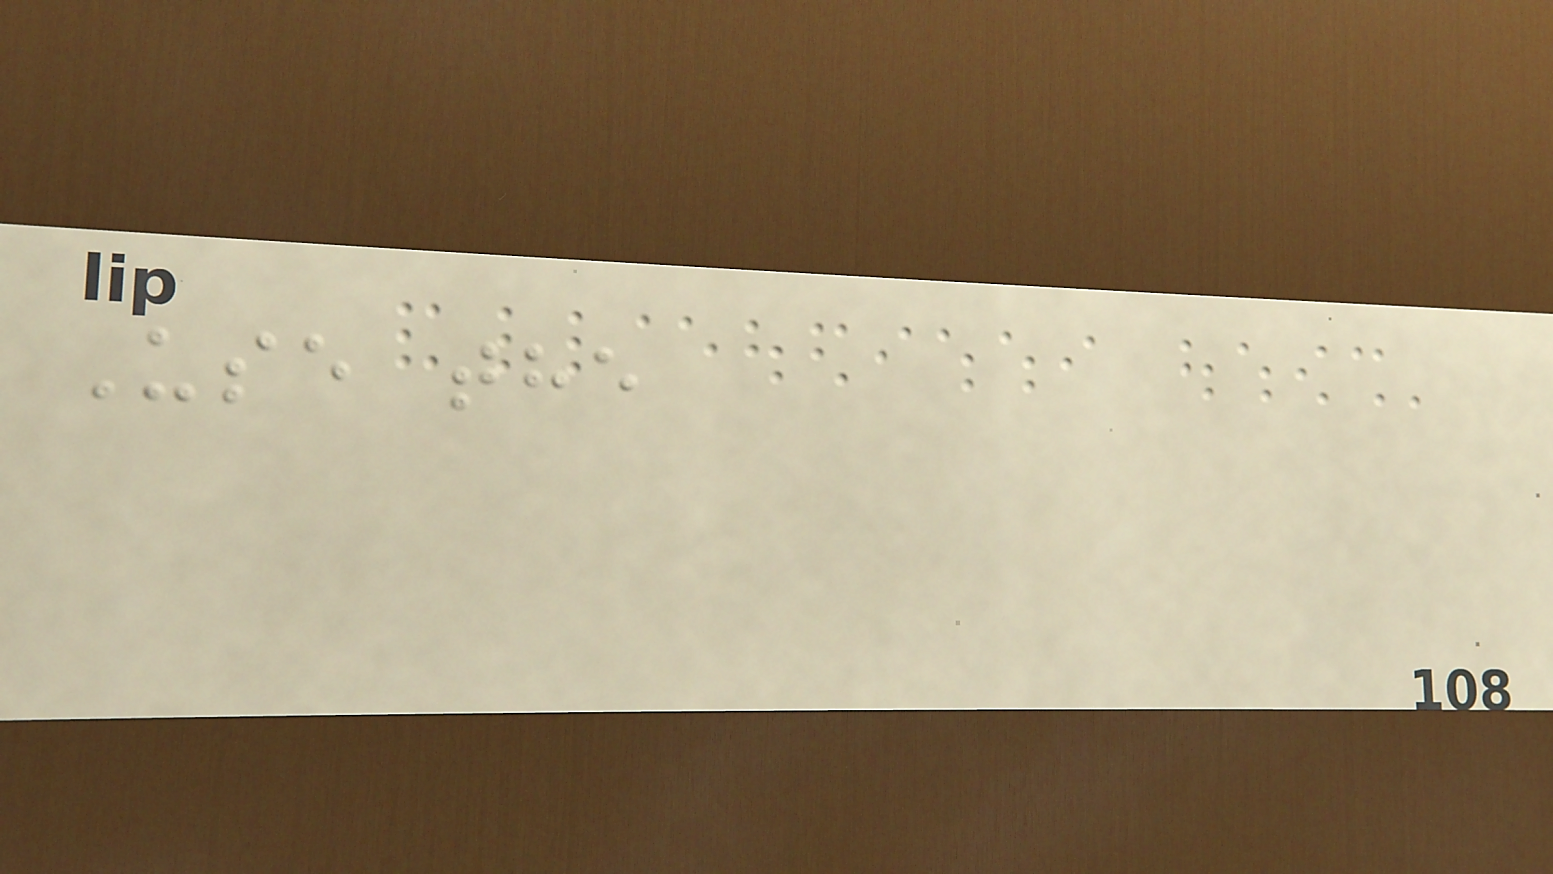Use the
